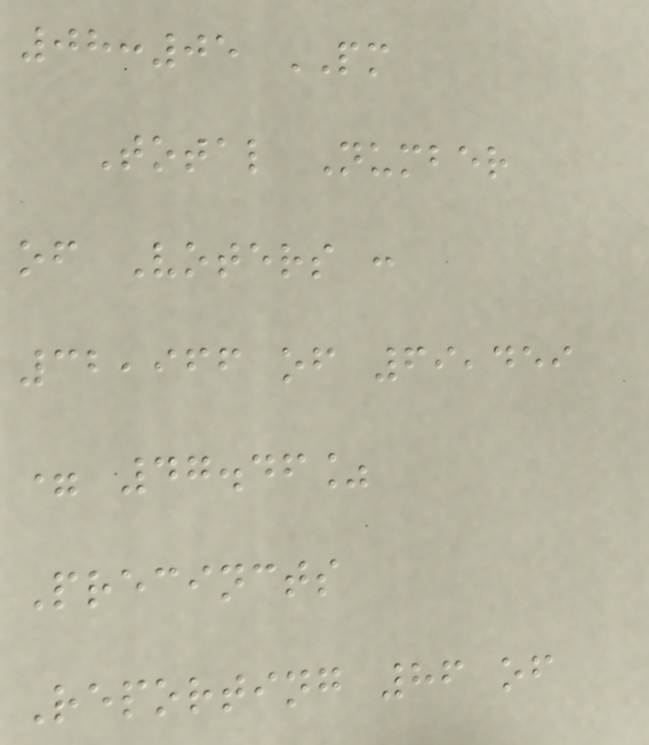08:05 PM
Total Number
of Voters :
32,966 of 69,459
= 47.46%
Precincts
Reporting 86 of
